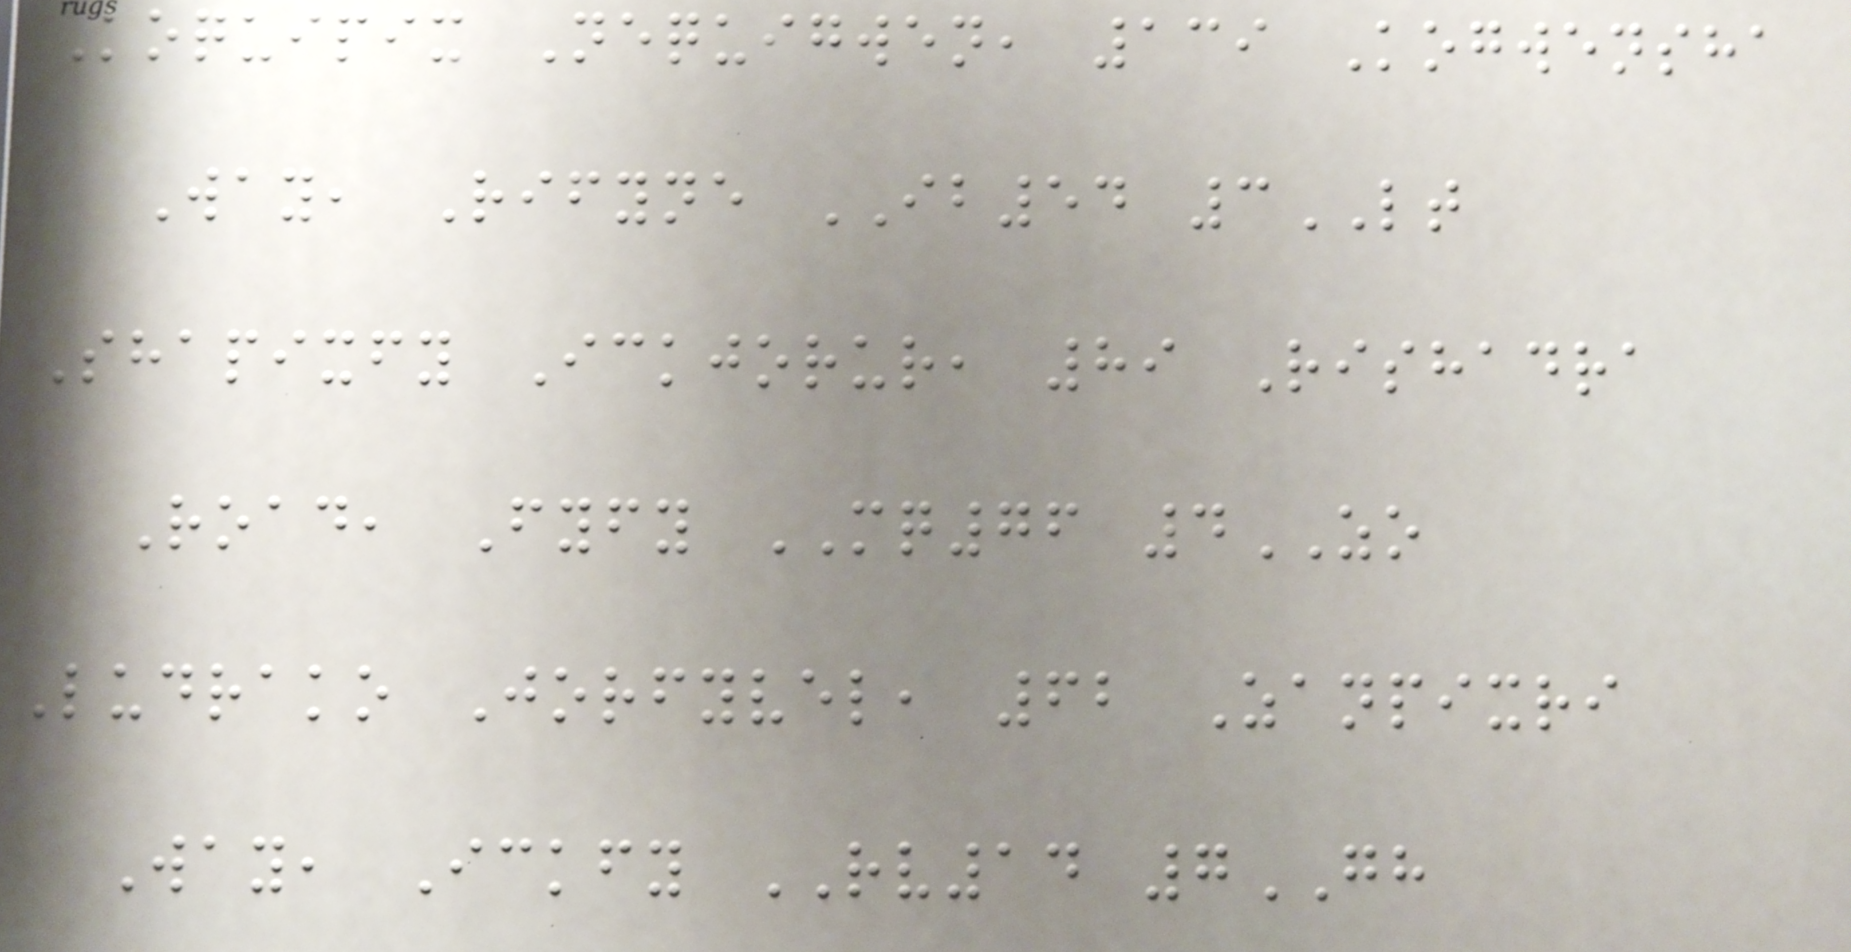Koquipix Nequigwen, 139 Kogwensha
Way, Rifyne IB54 3LT
Shapixfy Ickjorur, 89 Rishadra
Road, Fyfy MQ76 4ZO
Ludrako Jorfyvel, 62 Zanpixri
Way, Ickfy RV14 7GH
